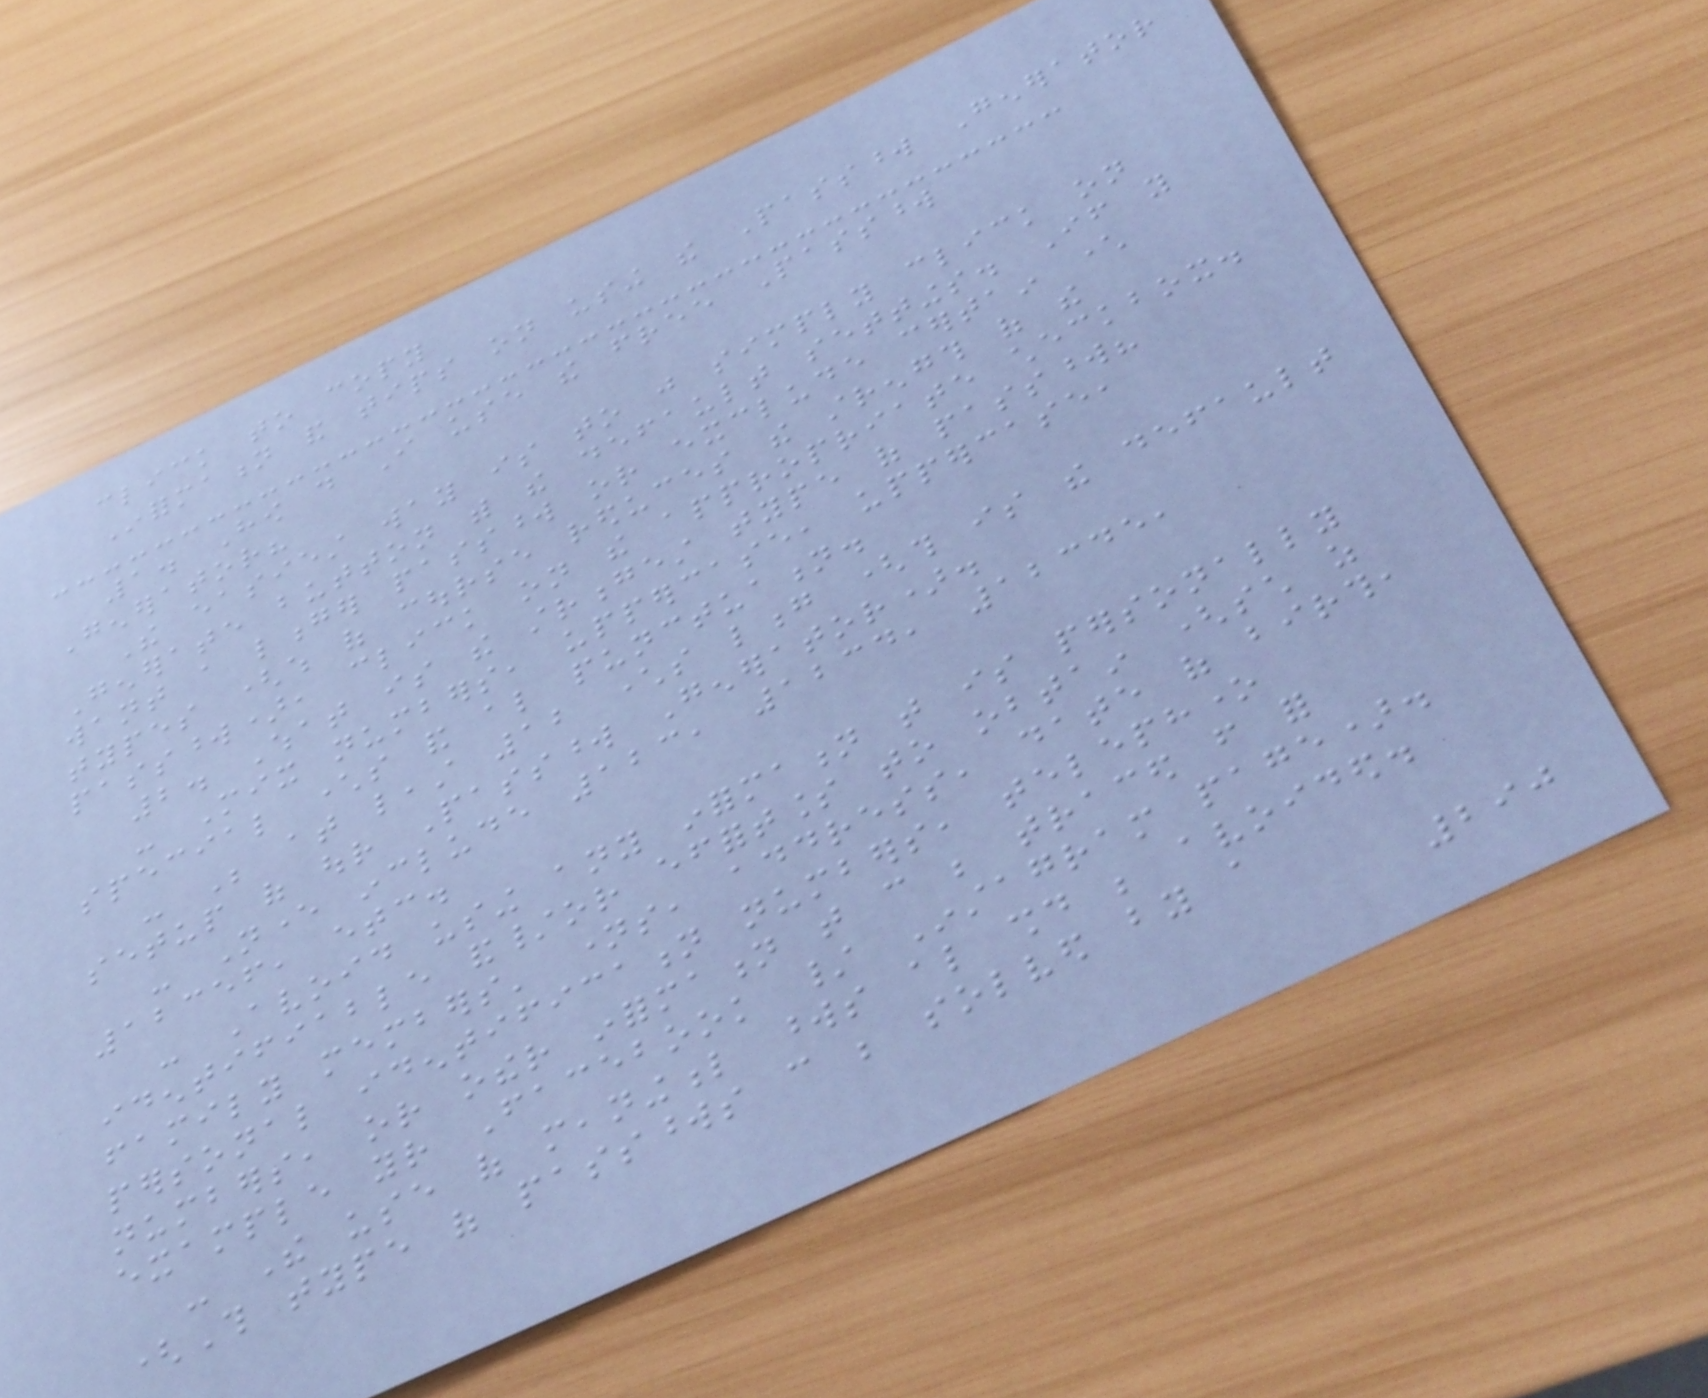click to copy
Information and tips on using the Password Generator
1. How do I use the free Password
Generator?
The easiest way is to just simply click on
Generate button with the default settings. If you
want a longer password or exclude certain character
types (which of course reduces the strength of the
password), click on the appropriate checkbox.
2. What is the strongest type of password?
- Mix numbers, uppercase, uppercase,
special characters and also punctuation.
- Be at least 12 characters long (this is the default
setup of our Password Generator).
- Never include 123, 1234, 12345,
12356, etc.
- Avoid using any information that is personally
identifiable and/or effortless to obtain (such as
family members' names, address, date of birth,
personal identification numbers, telephone
numbers, or other information that can be traced from for
example your Facebook / Instagram page).
- The use of meaningful words also should be avoided.
(This type of passwords can be solved by a
290
